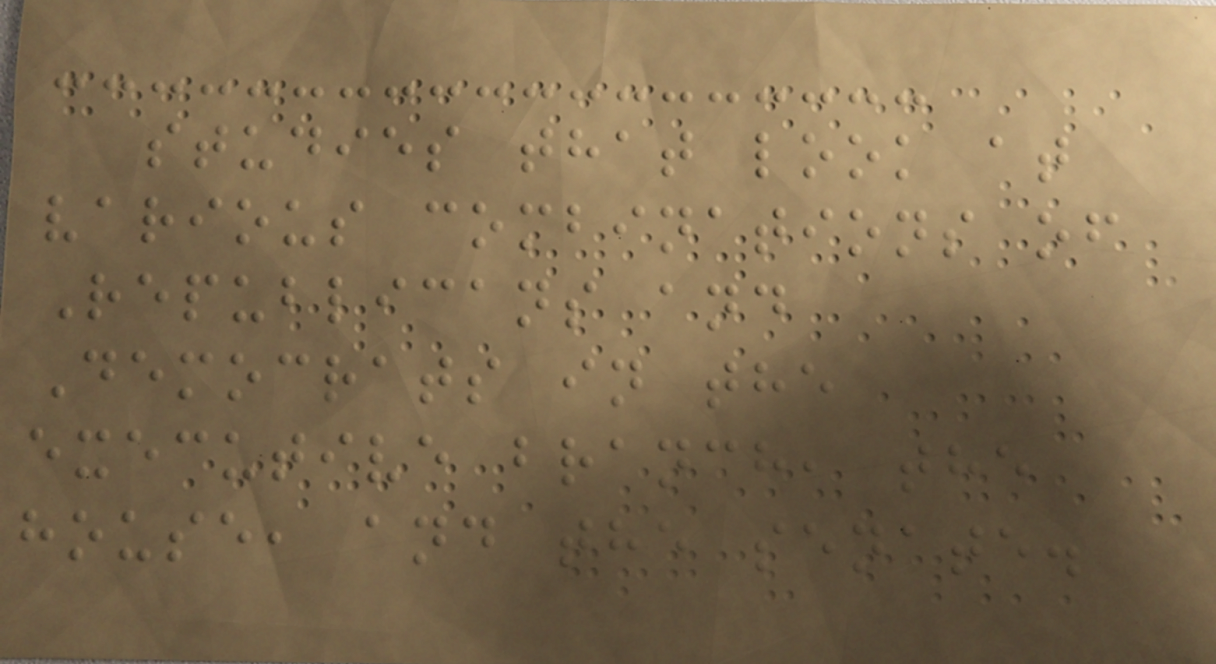studies that look at
various combinations of
Republicans and
Democrats in the
executive branch, the
house, and the senate.
